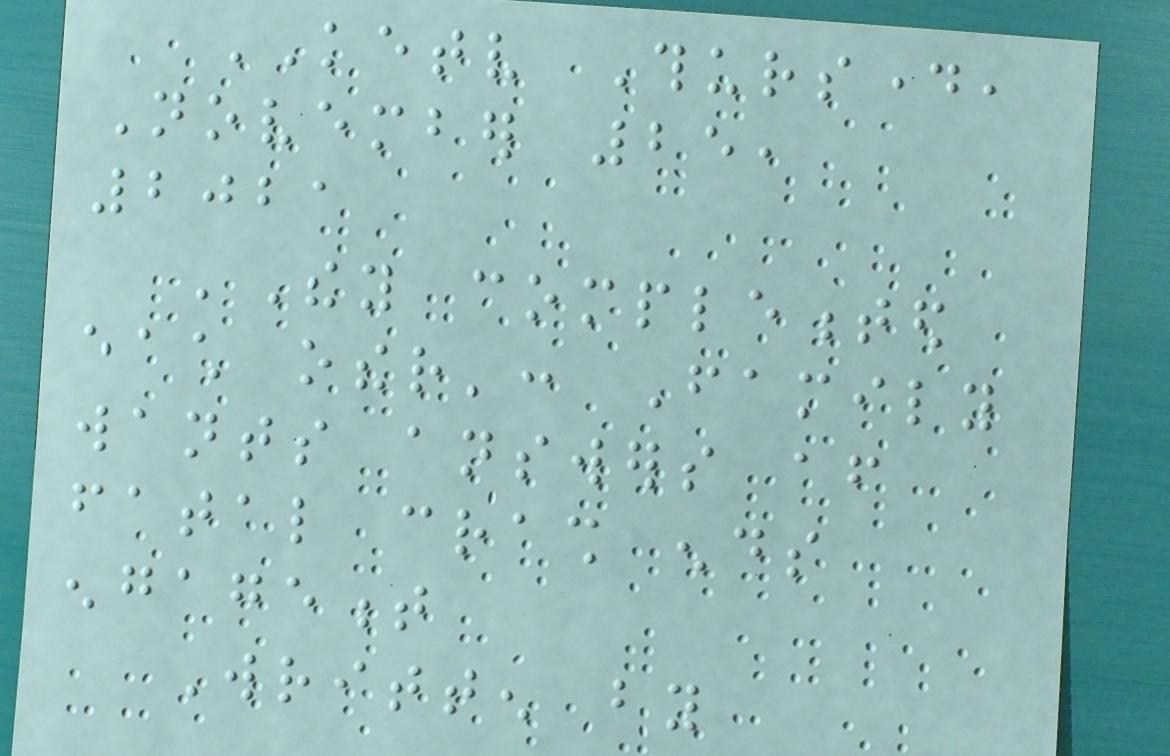KETV Thursday,
November 25,
2021
'They complemented
each other': Family
wants answers after
fatal crash ends
engagement
Written by
